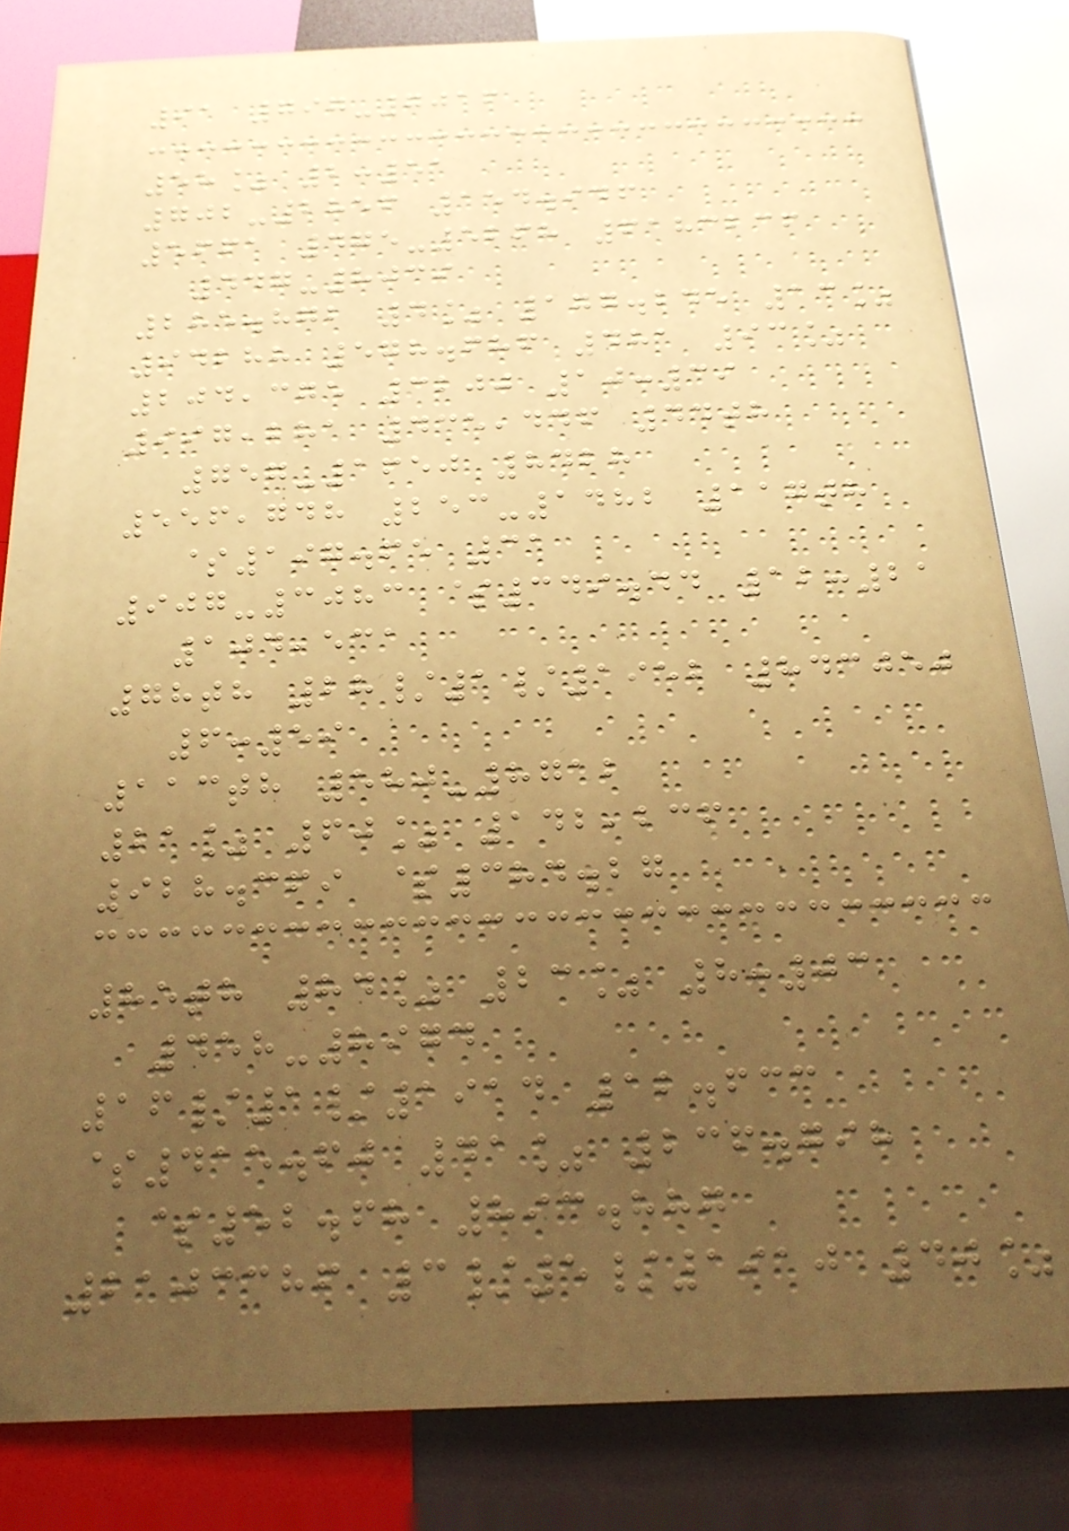91 797-7016
58% 2:51
702-2856 154.946
5661 475-5268 6183236
447-8039
285.872 4% 177.245 13%
94288 578.686 481 93%
204,375 3200 10:39
997,281 435,446 44th
757-1650 8428
556,748 253-1482 117th
$197.65 31
907-3083 $349.44 12:21
104,531
78th 28/1/1952 843050
6:59
113th 580-8712
21% 60% 142,236
928.369 $384.27
85th 84% 23% 8:03
458-8974
16/1/1914 12.633
$415.60 41% 236.798
$52.68 893.887
2103386 3/5/1910 40%
